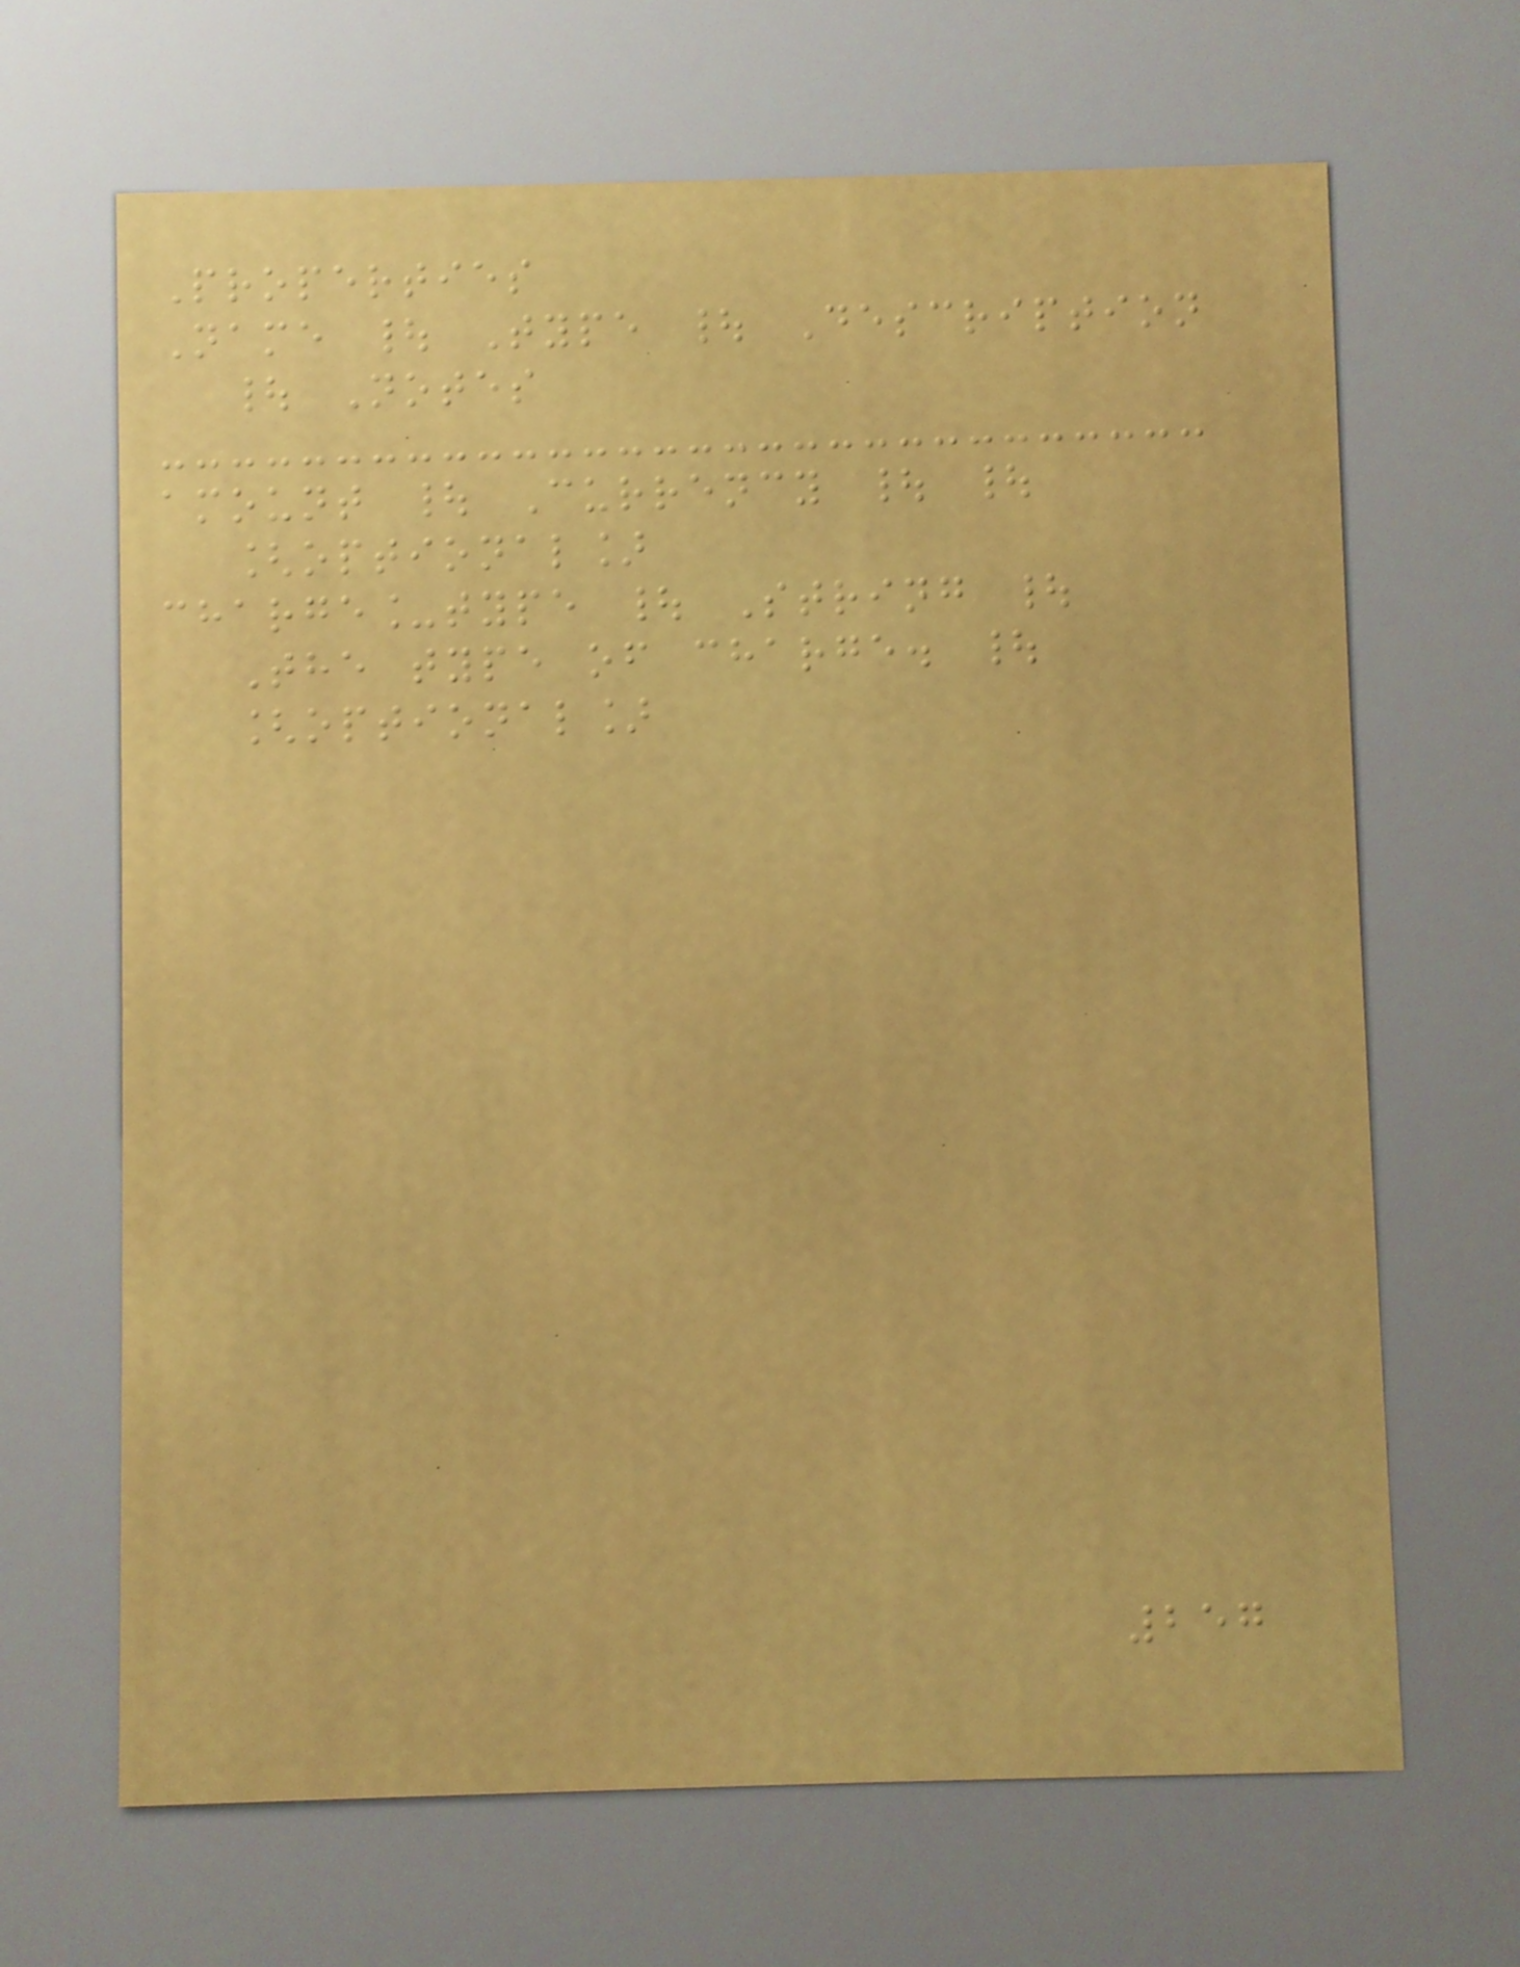Properties
Name | Type | Description
| Notes
amount | Currency | |
[optional]
charge_type | String |
The type of charge. |
[optional]
257
